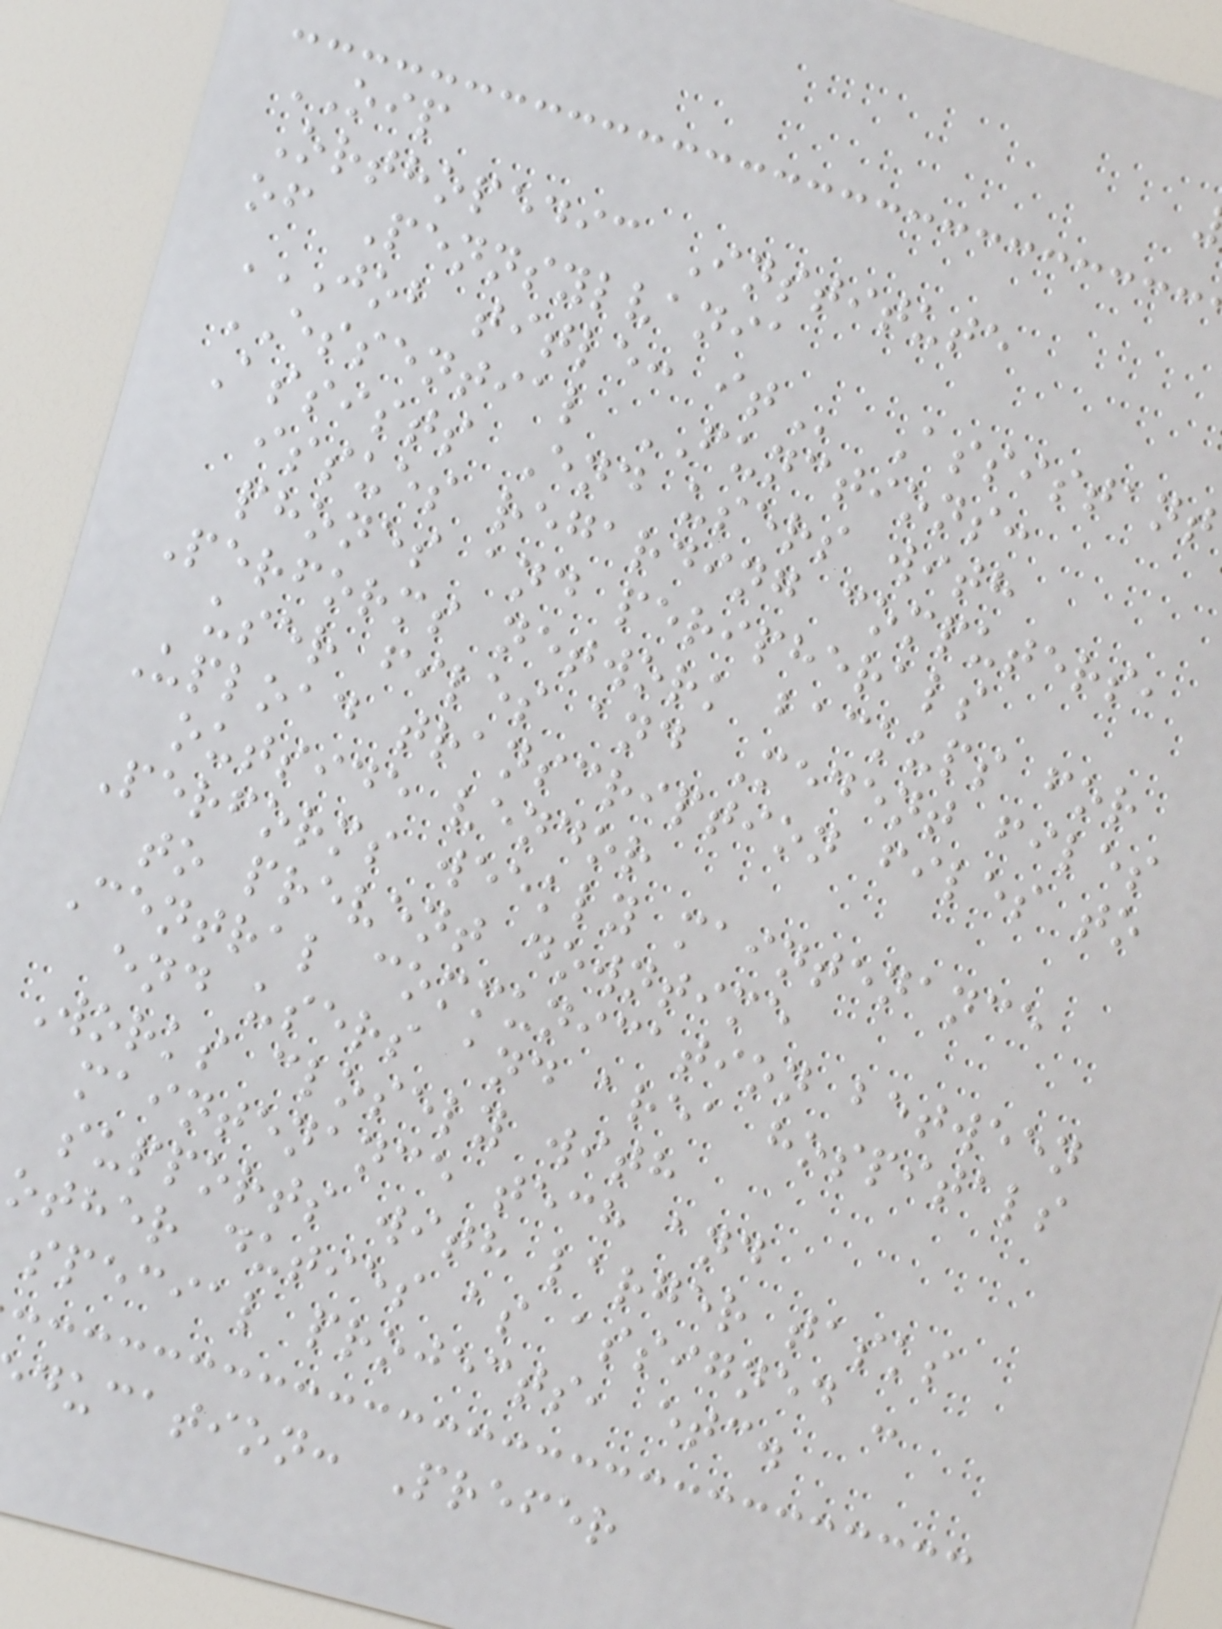OIP
Orthopedic Institute
of Pennsylvania
JOB TITLE: IT Assistant
ESSENTIAL FUNCTIONS:
Assists End users with
issues regarding computers,
phones and peripherals
Performs network backups for
user files and Medent files
Upload transcription files to
outside vendor
Performs weekly maintenance
to prevent downtime
Central communication between
end users and area hospitals
Works closely with
maintenance tech and
supports with larger tasks
other duties as assigned -
special projects, etc.
ducation: Prefer
